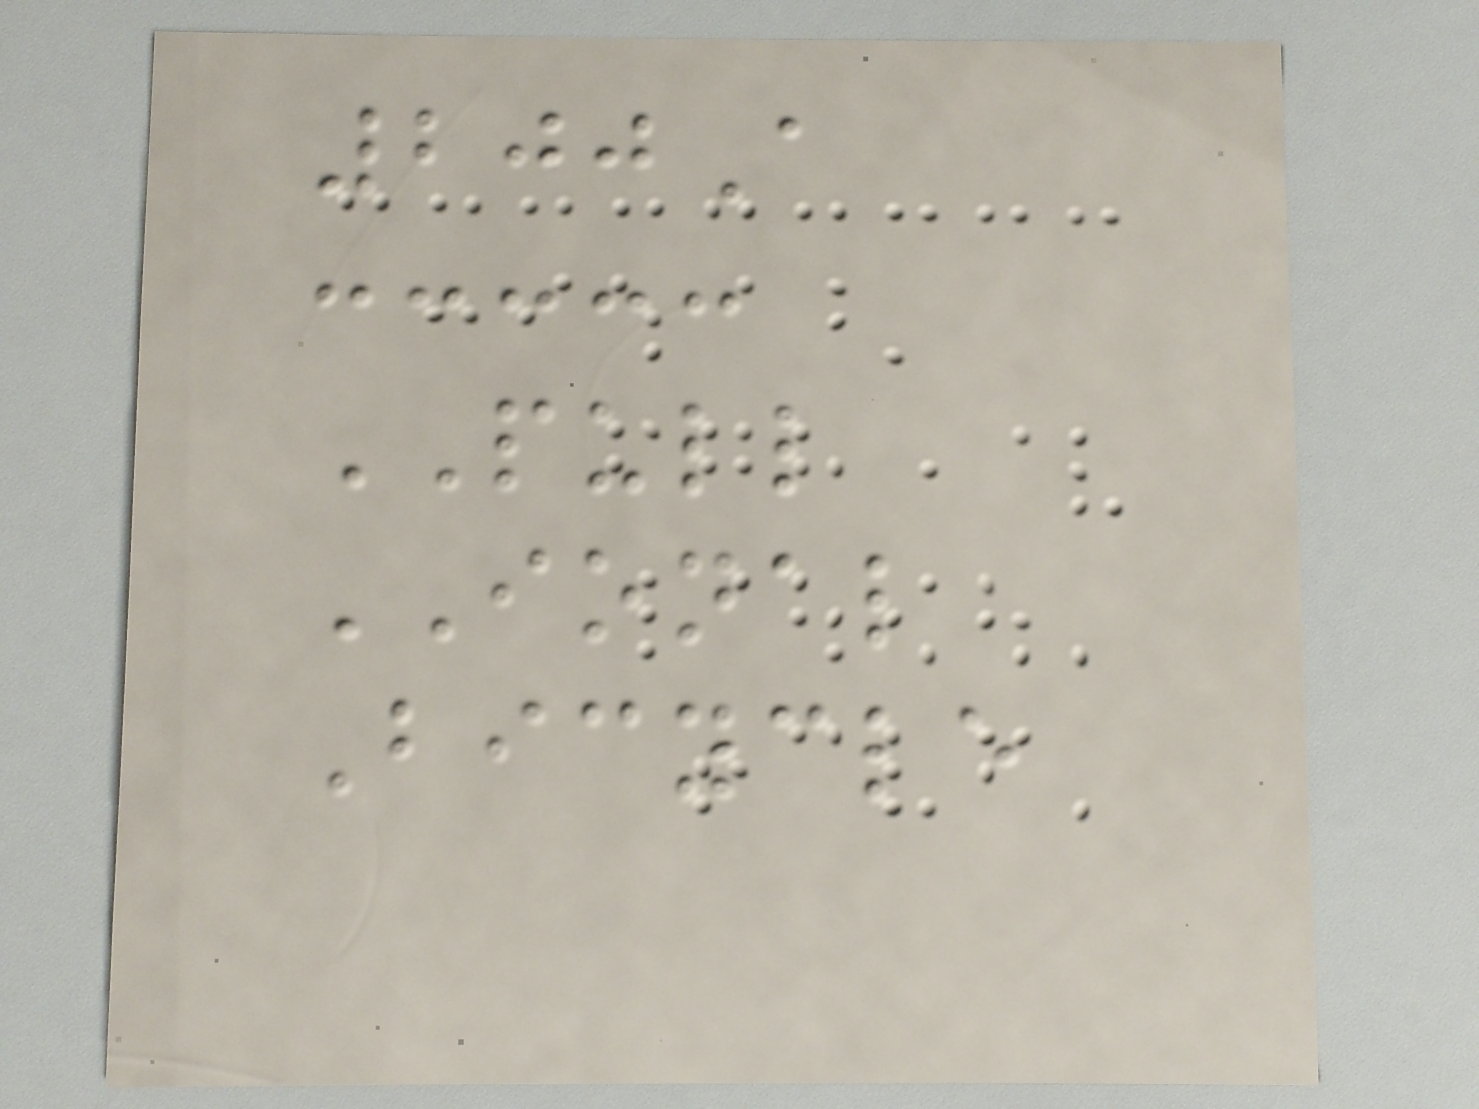200A
PULL
IONAL
Bicycle
